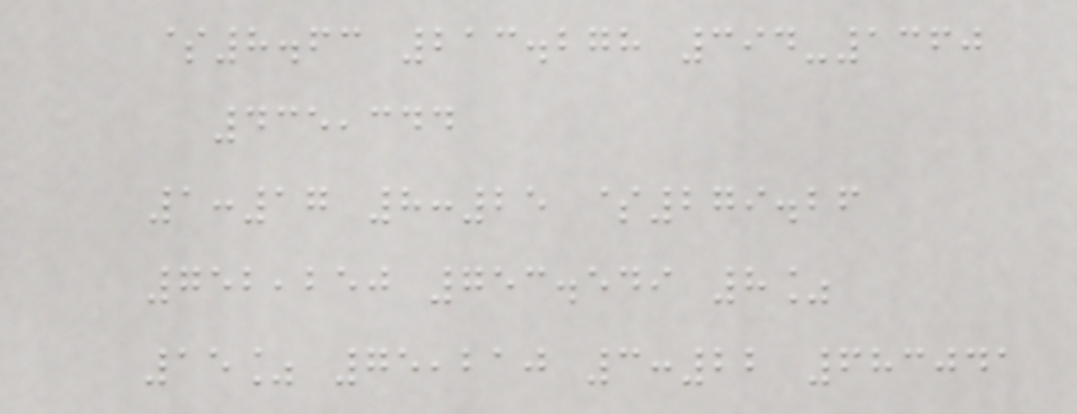$8.63 213.278 394-1360
435,344
1:17 8:25 $279.26
752,250 753.549 8%
15% 75,210 3:22 683041
